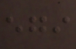egi
